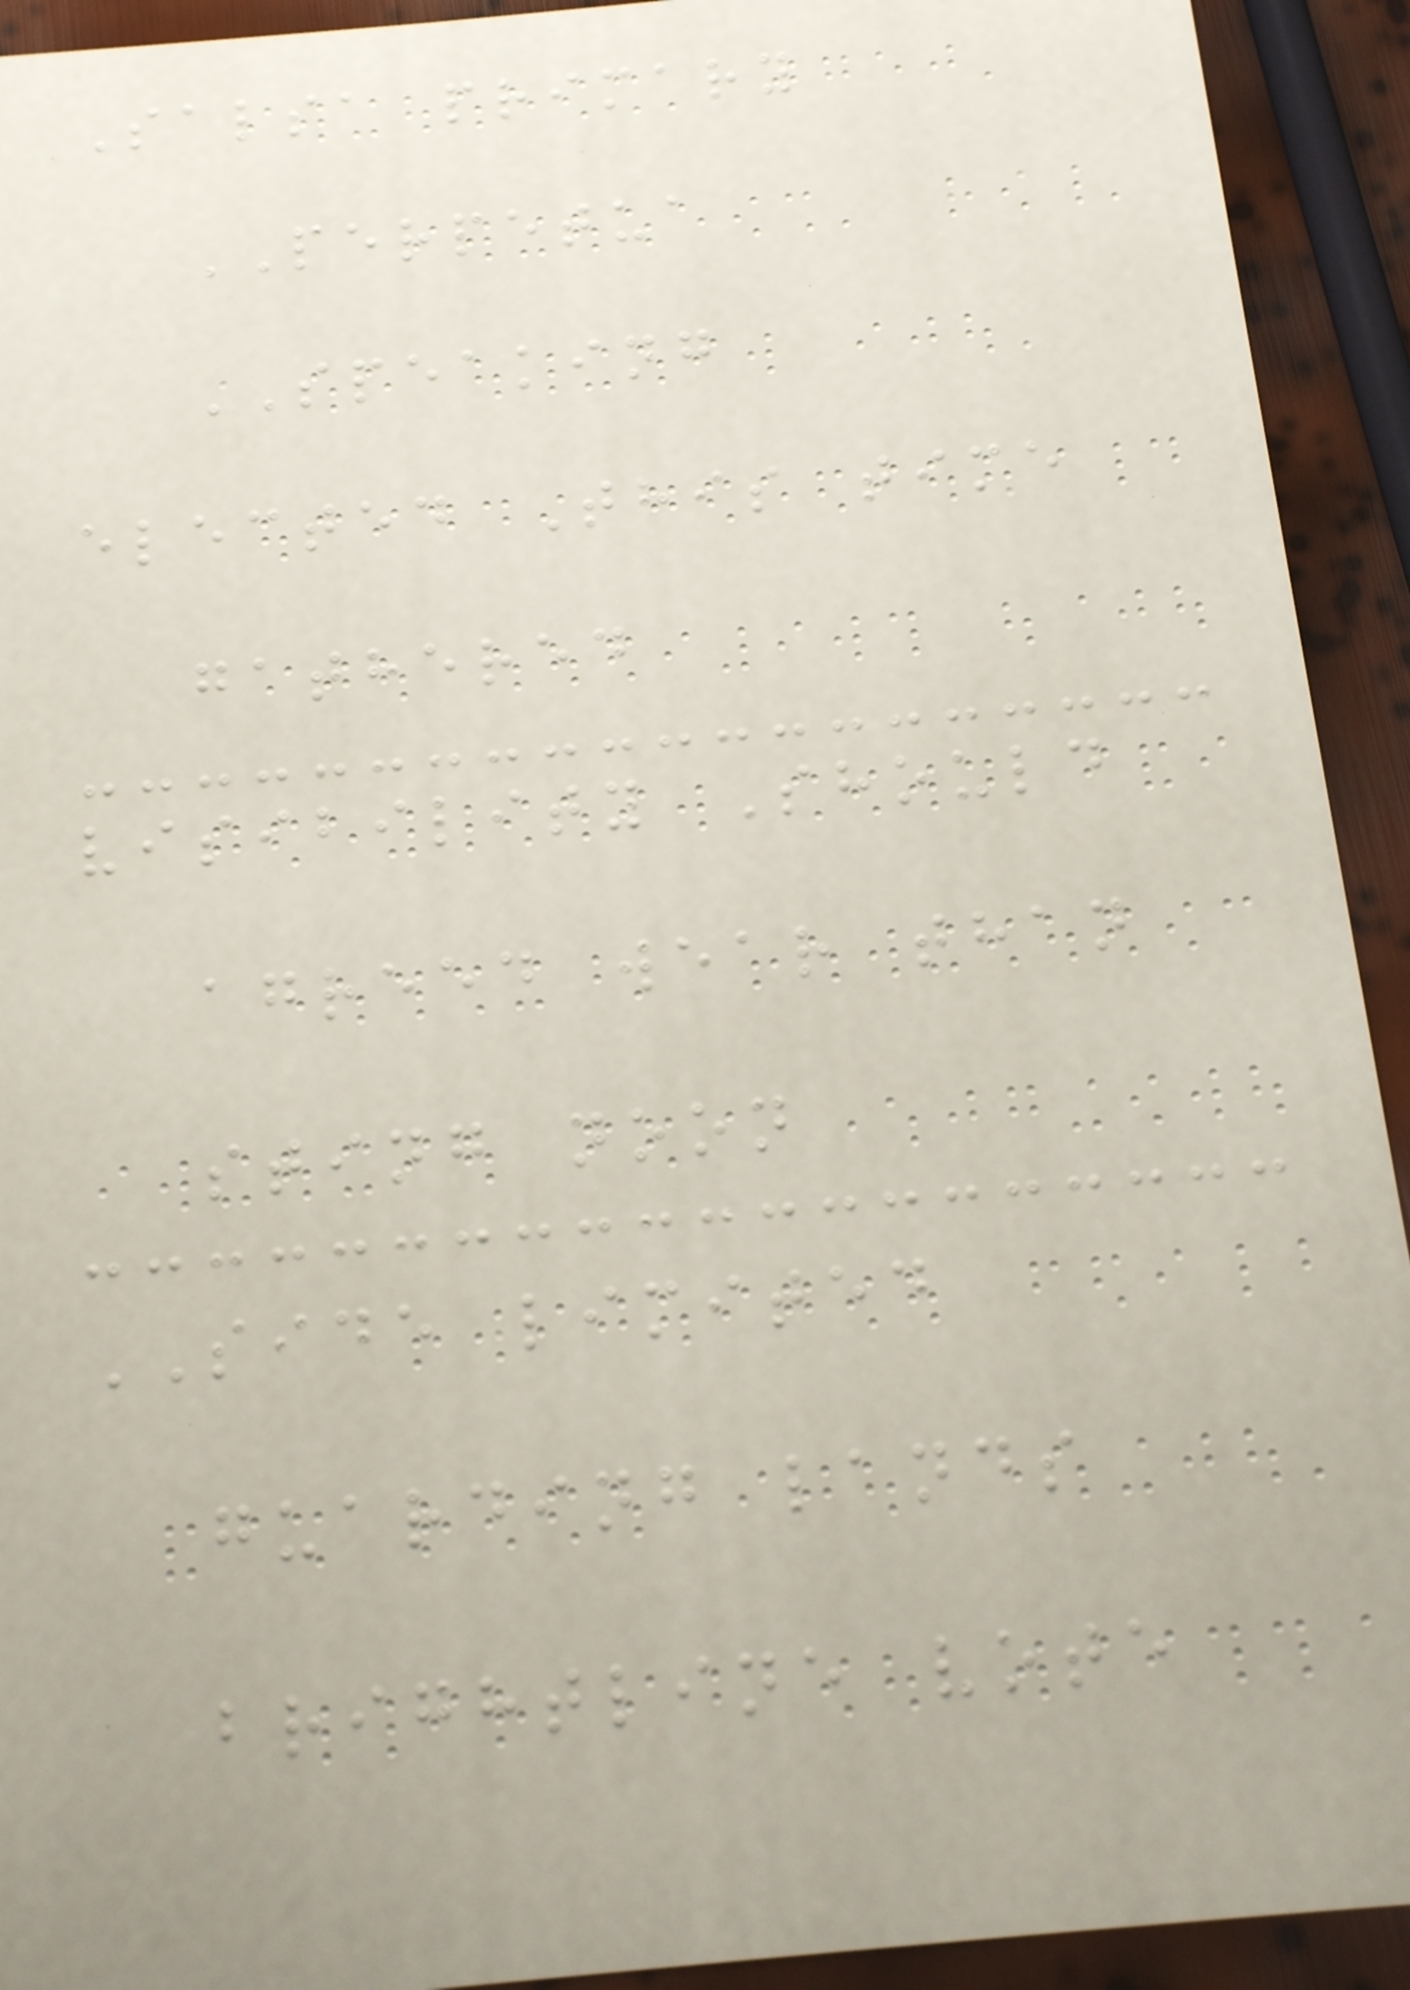Salsa primary
PERPETUA
SPEAKING
elected This time
gathered
visibility Should
agreed wear than
sting noon
SIDE limited
guarding lands
brightline vote
